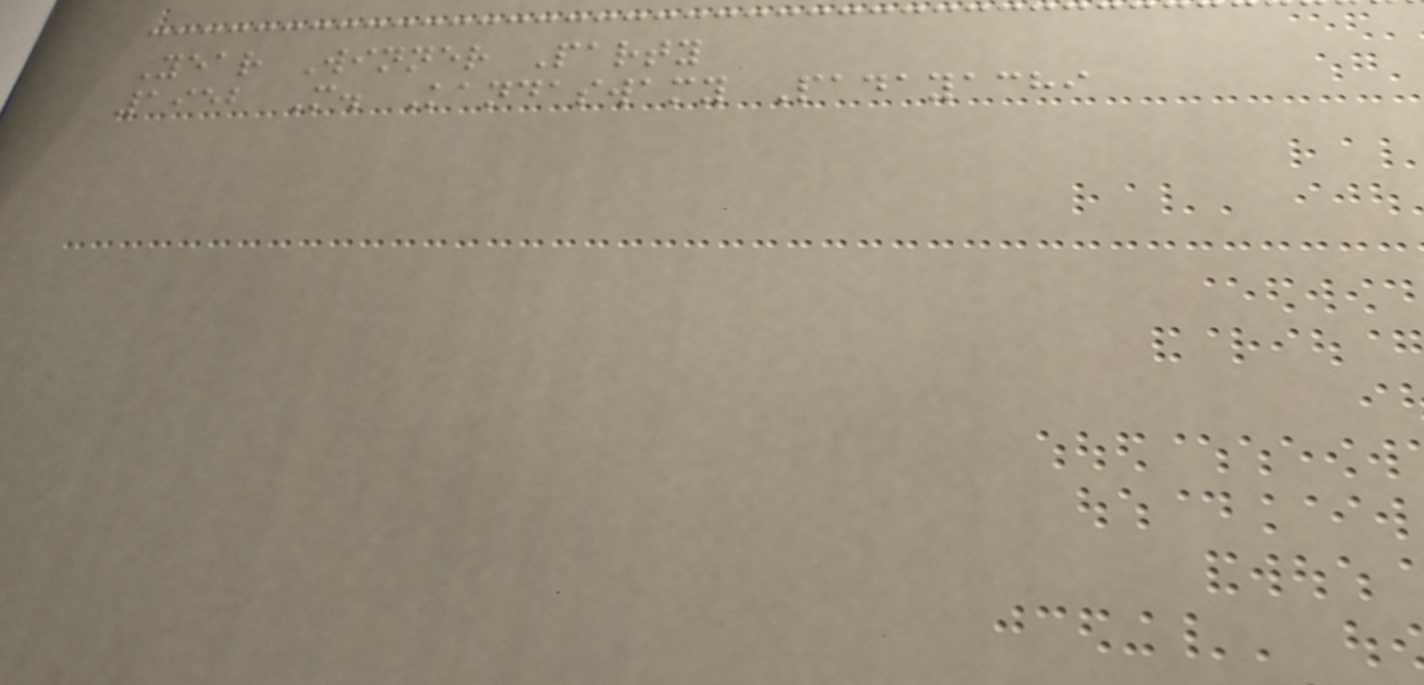Year Winner Party
1952 M. Kandaswamy Padayachi
